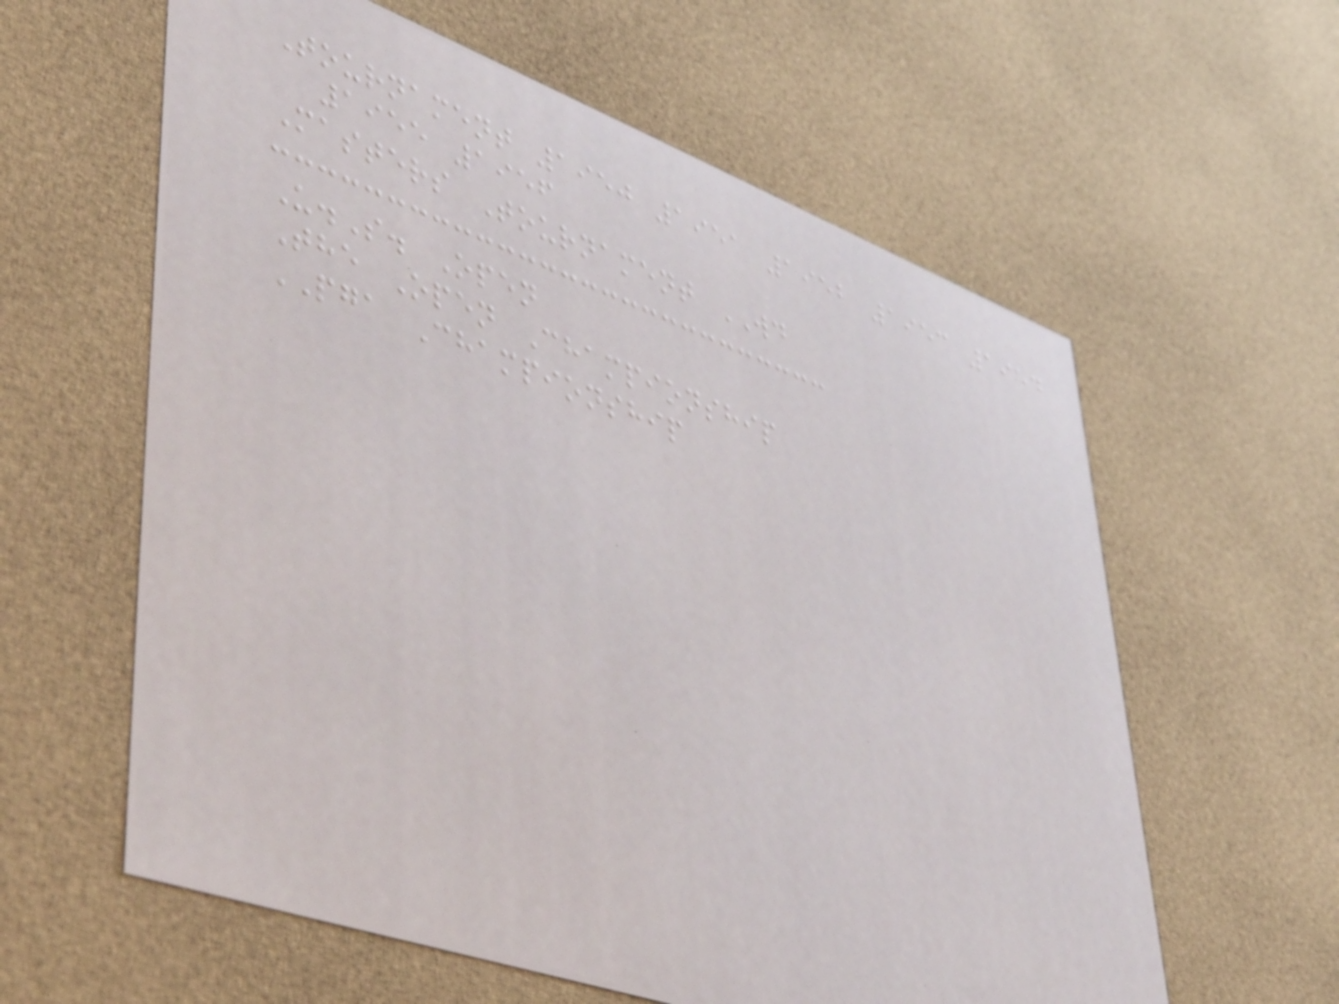Tournament 1950 1951 1952 1953 1954
1955 1956
Masters Tournament WD
U.S. Open
The Open Championship
PGA Championship
